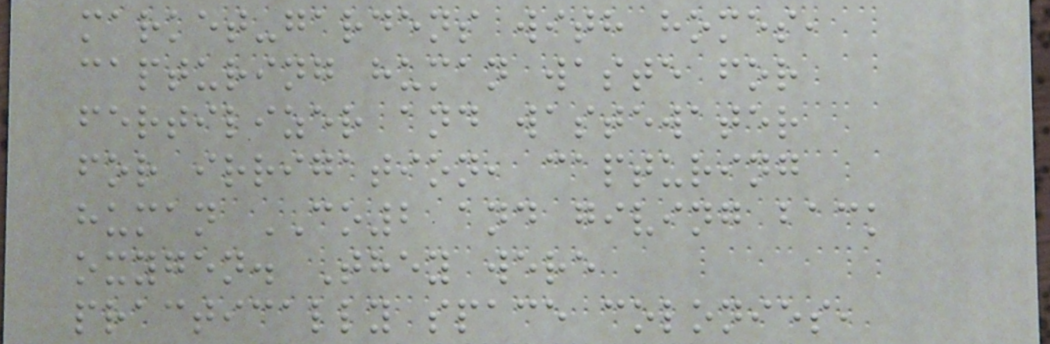market-gardens with homes,
capturing human waste for
fertilizer and wastewater
for irrigation, capturing
human CO2 and giving back
oxygen. They were
practically space colonies,
